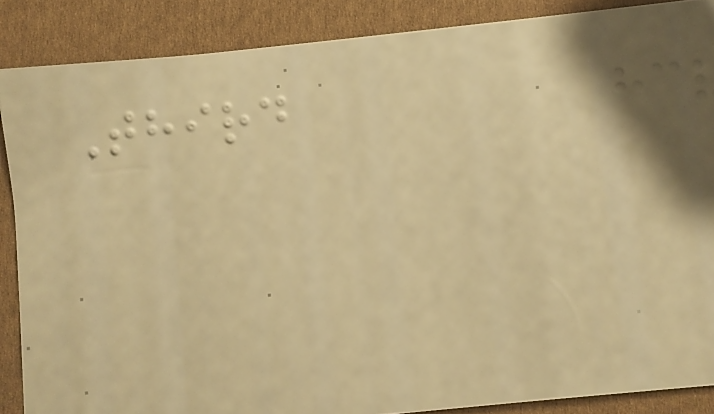Third
